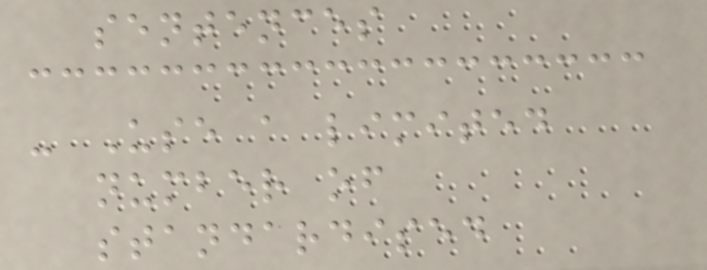sentences
- Use a limited
number of
standardised
